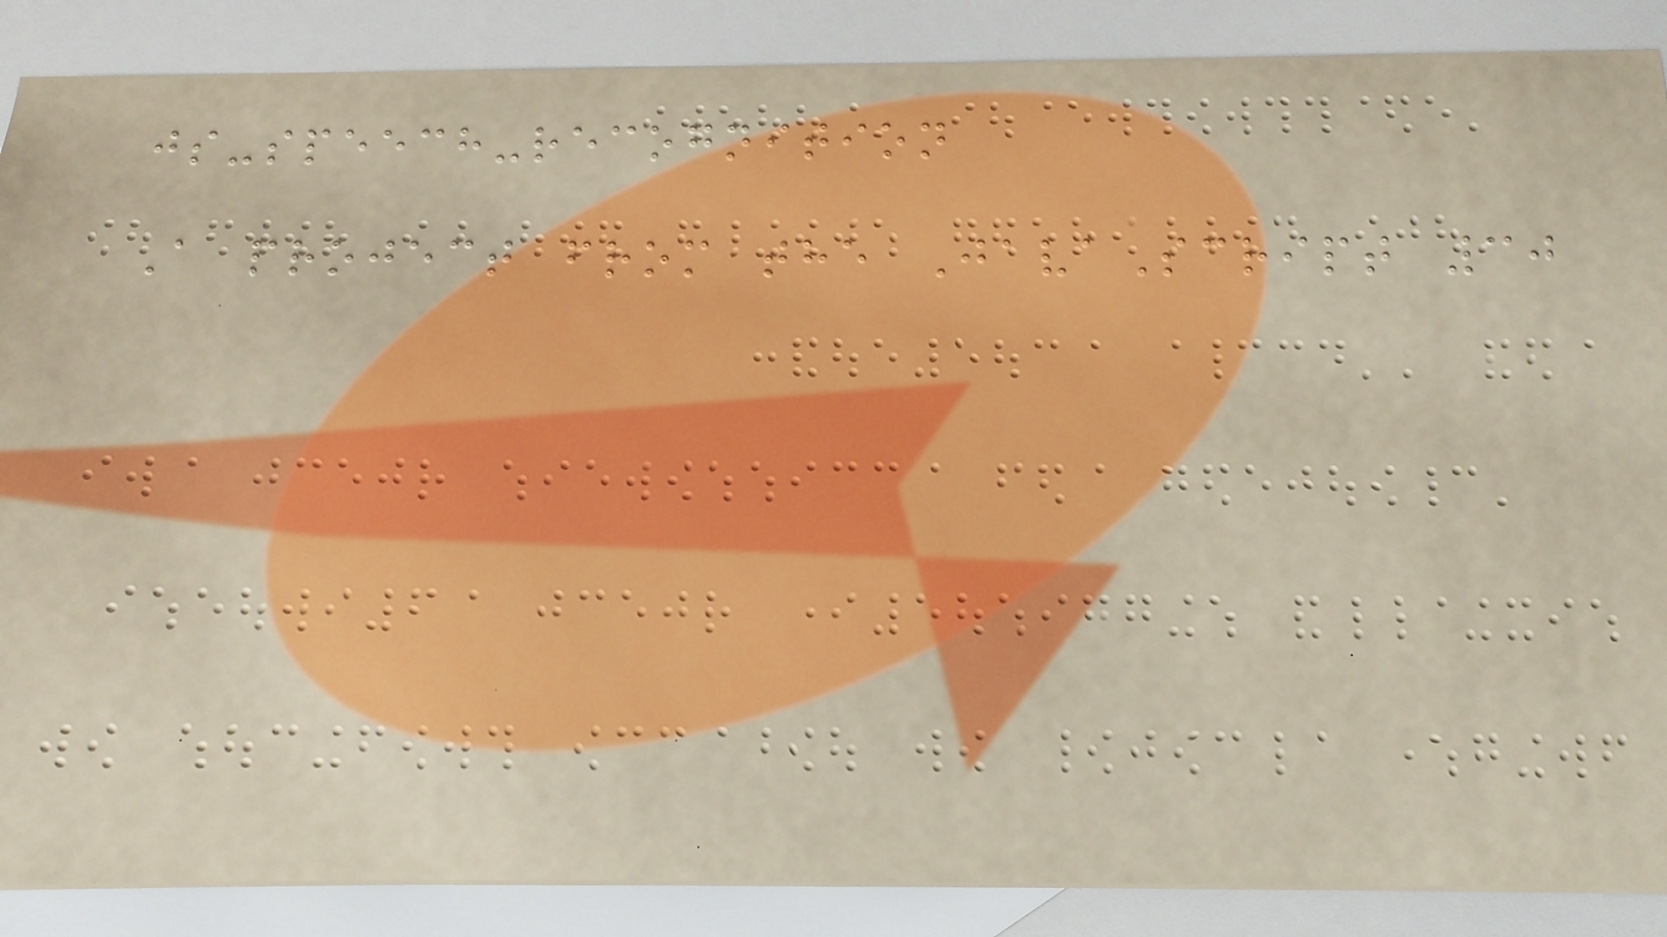js-speech-recognition
A project from the JavaScript 30
